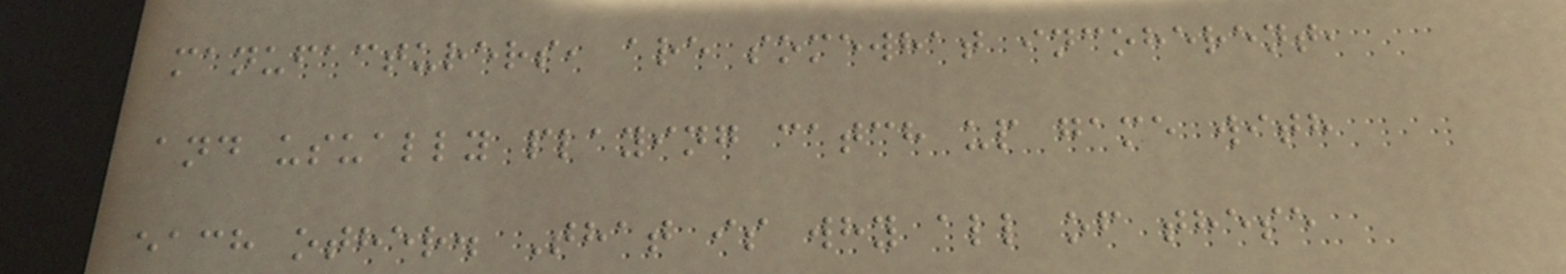manufacturers, are somewhat incoherent,
and usually playing catch up game with
each other. That is why all of these
